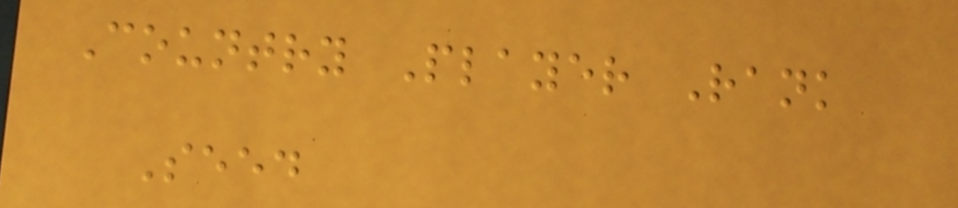Country Player Rank
Seed
